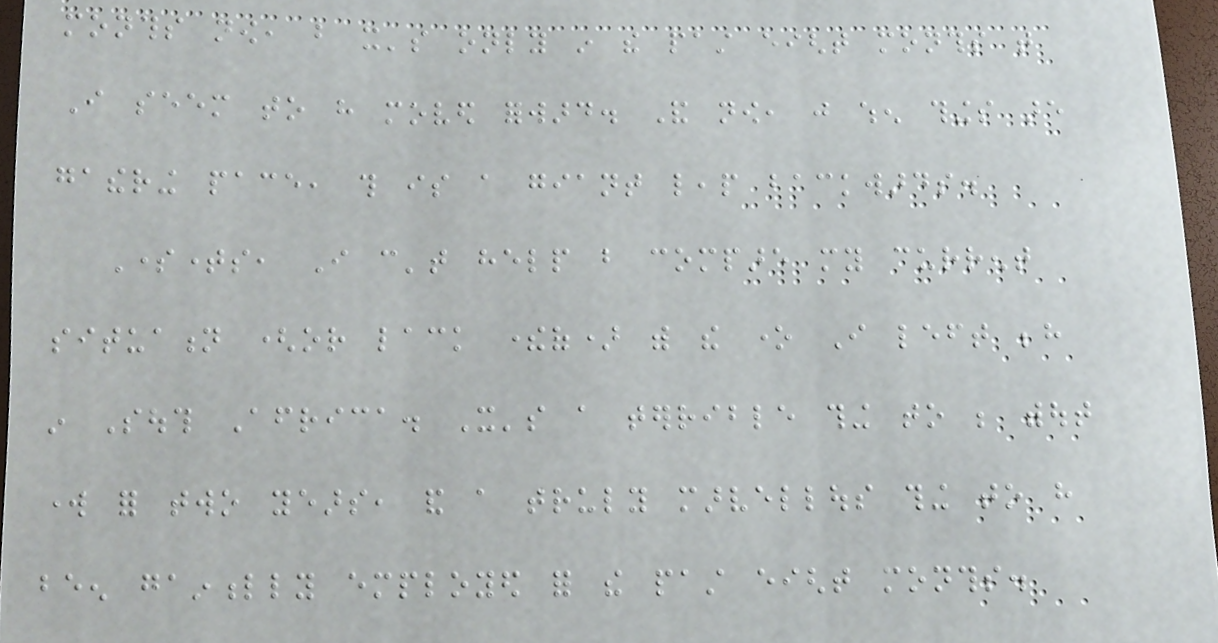months now, but it's only in the past eight months that
I seem to have moved forward. And now, just when things are
gathering pace, this is a giant leap backwards.
Sometimes, I can't help but compare my current
situation (or lack thereof) with the one I left behind
in South Africa. It's a terrible thing to be without
work for two years, and a truly marvellous thing to have
been gainfully employed for the past eight months.
